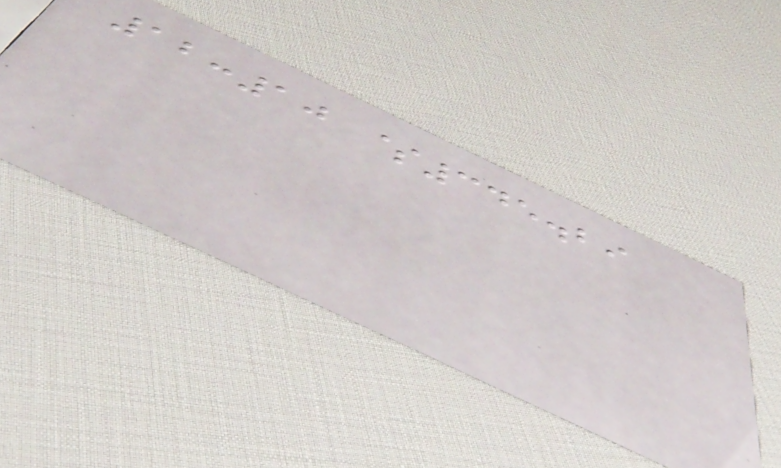12:10 $345.29
